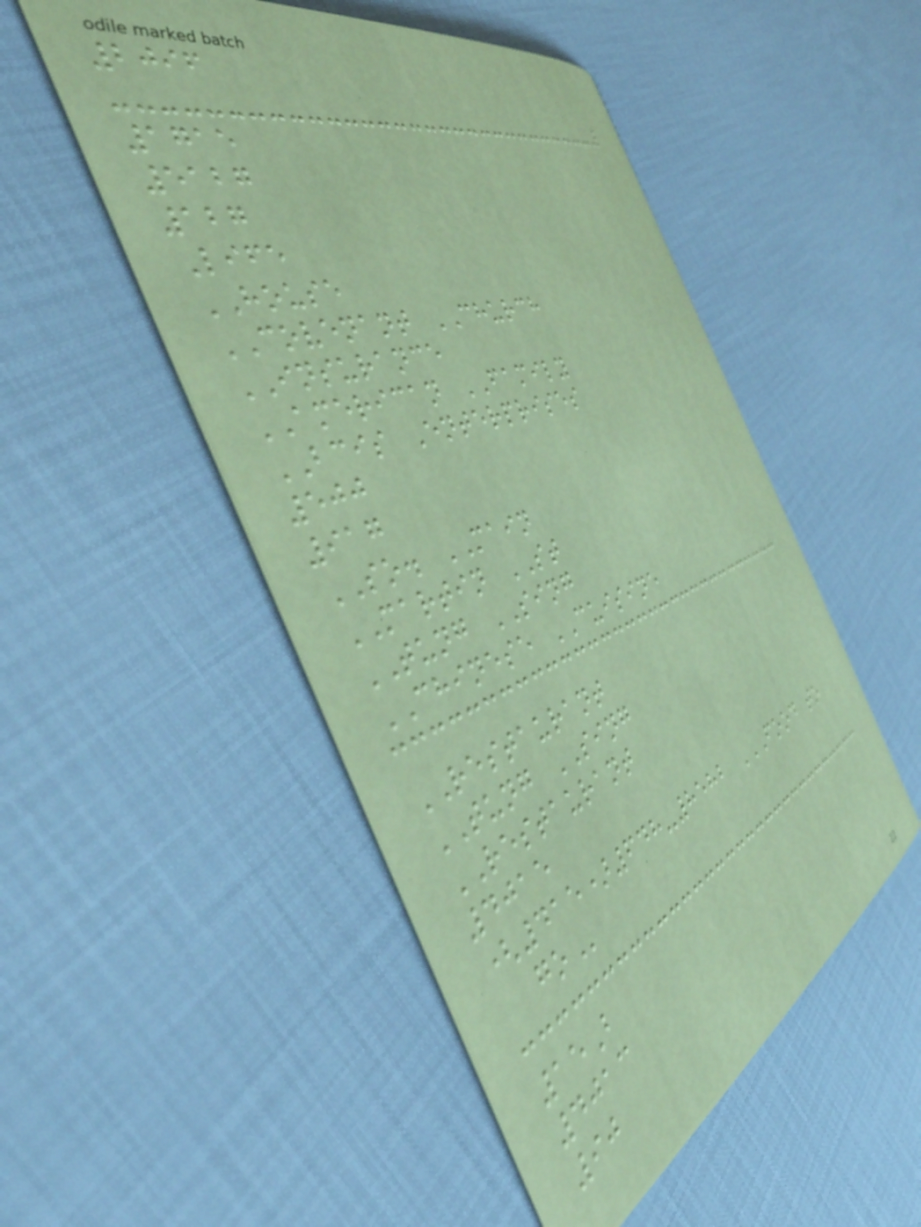2096
1715
5127
127
Life
HOUSE
COVENANT CHURCH
INSURANCE
AMERICAN FAMILY
BCIS Enterprises
500
917
SO. MAIN
MARTIN ST
TUNG SING
CHINESE CUISINE
RESTAURANT
TUNG SING
RESTAURANT
4015
(415)648-8582 FOOD TO
GO
15B
4013
90
